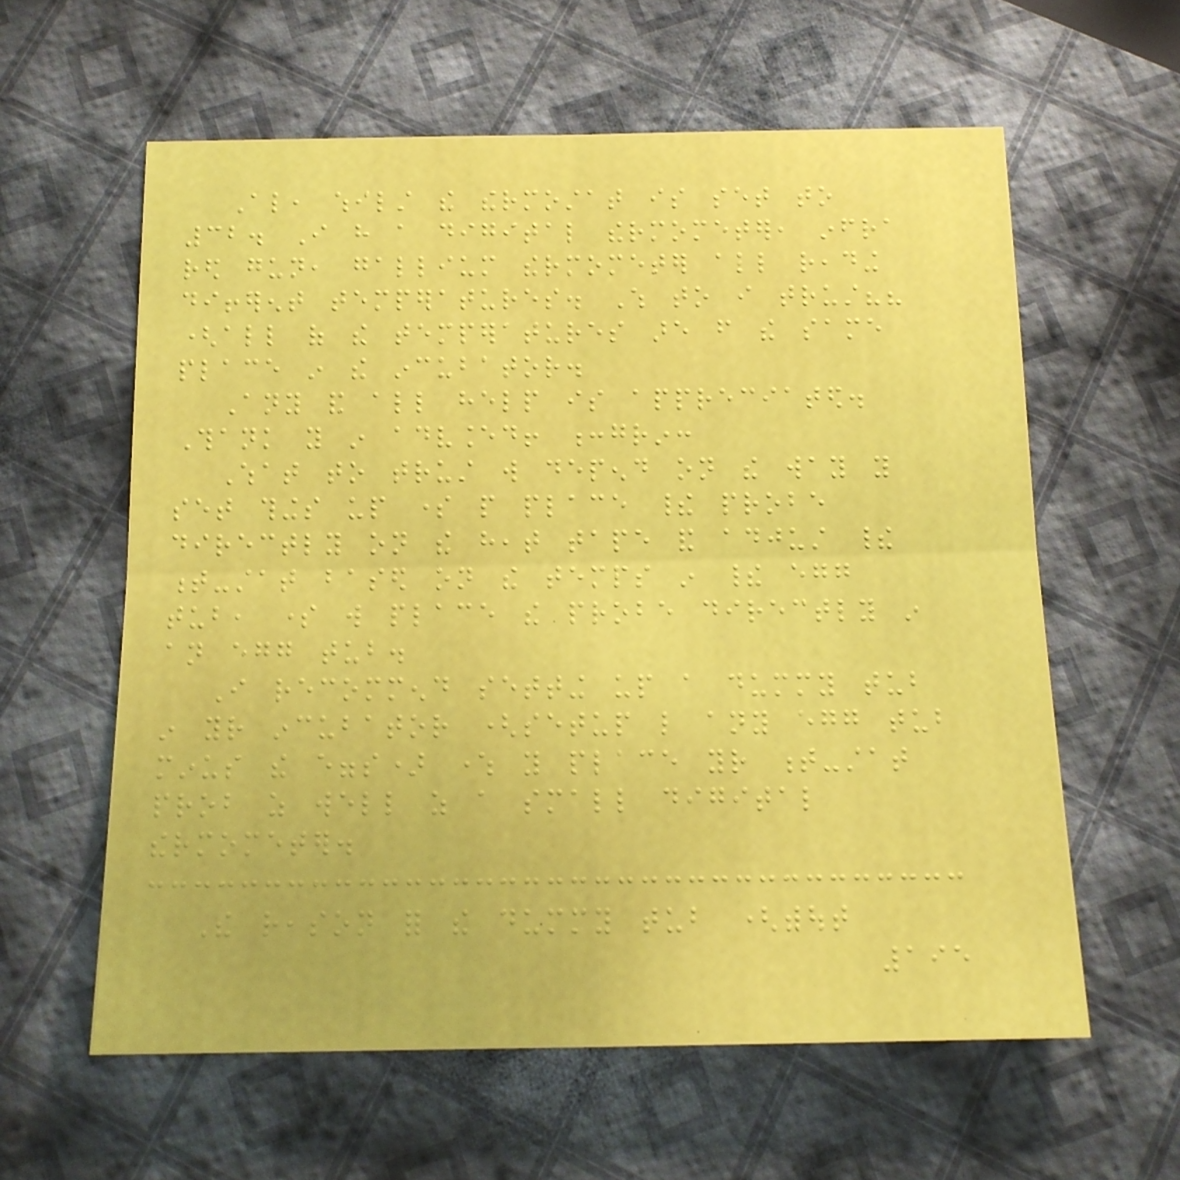Also, whilst the thermostat is set to
32. I have a digital thermometer, infra
red gun, gallium thermometer all reading
different temperatures. Which to i trust??
(all of the temperatures are from the same
place in the incubator.
Any and all help is appreciated.
Thank you in advanced! :grin:
What to trust will depend on the way you
set things up some people place their probe
directly on the heat tape and adjust their
t-stat based on the temps in their egg
tub, some will place the probe directly in
an egg tub.
I recommend setting up a dummy tub
in your incubator (setup like any egg tub
minus the eggs) where you place your t-stat
prob as well as a small digital
thermometer.
The reason for the dummy tub (without
195
